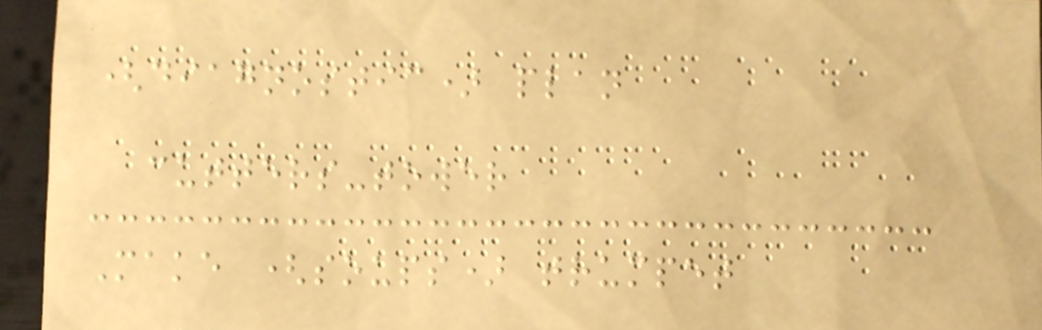(diagnostic) plan
cutters-tower
Make (soups) trumpet
